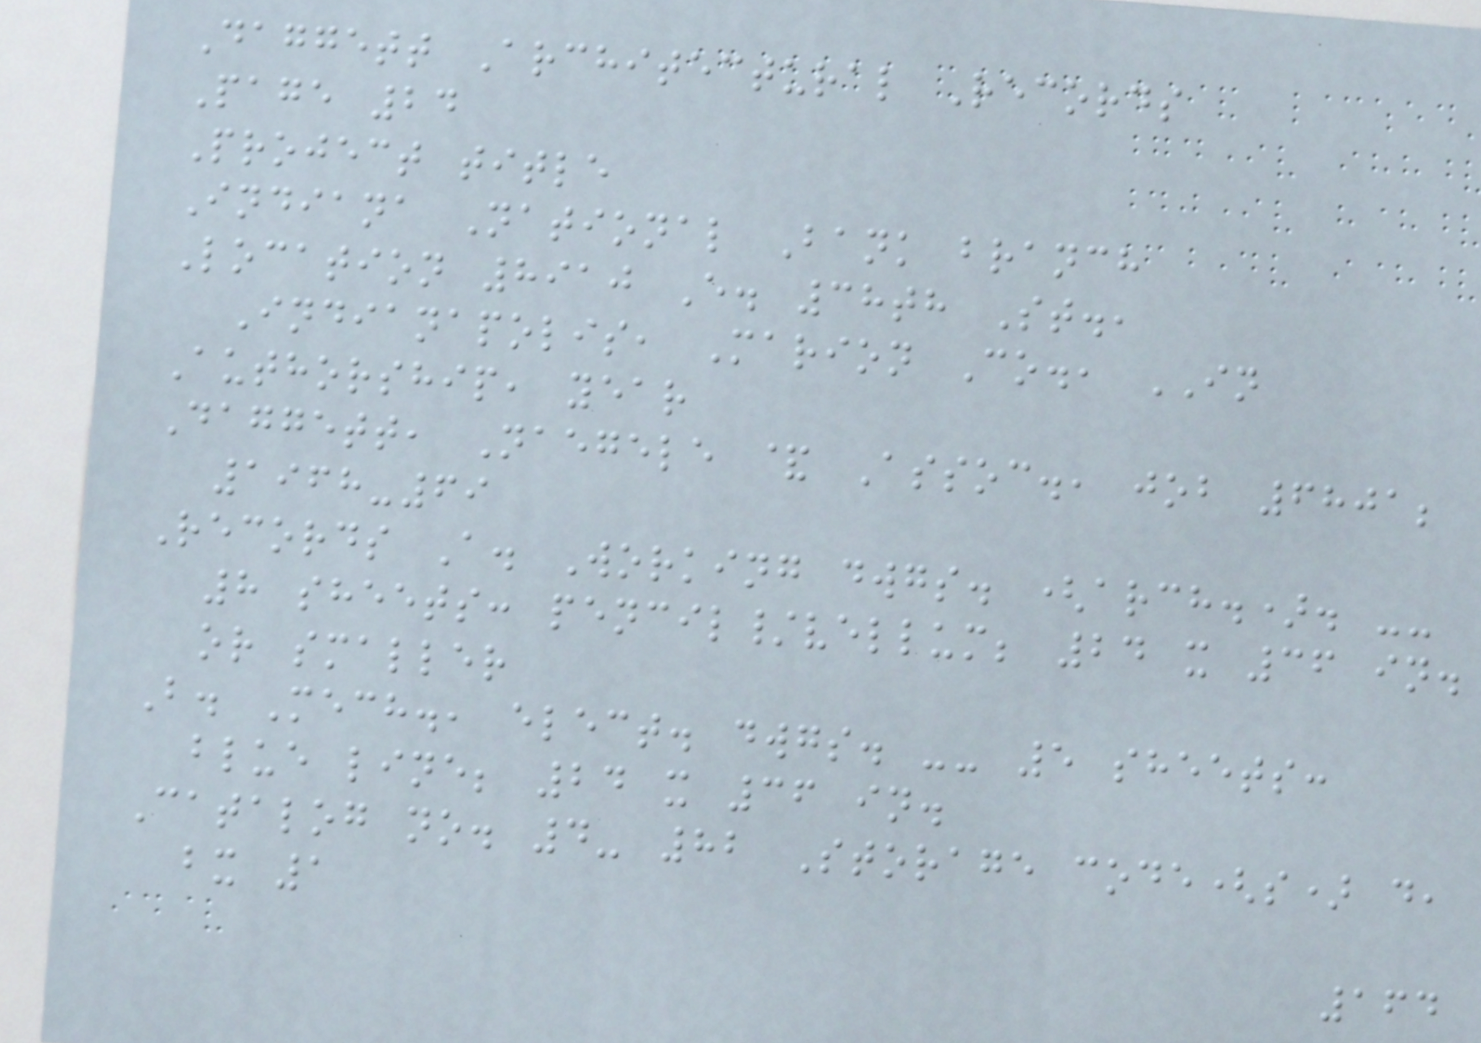Daggett Architectural Records
Page 24
Project title
Indiana National Bank branch
Location 8910 E. 38th St.,
Indianapolis, Marion Co., IN
Authorship, year
Daggett, Naegele & Assoc., job 6801;
1968-69
Records A. Working dwgs. (arch.). --
8 sheets: pencil/vellum; 24 x 36 in.
or smaller
B. Mech., elect. dwgs. -- 5 sheets:
blue line; 24 x 36 in.
Catalog no. 4- 82 Storage code(s) d,
bx 1
164
